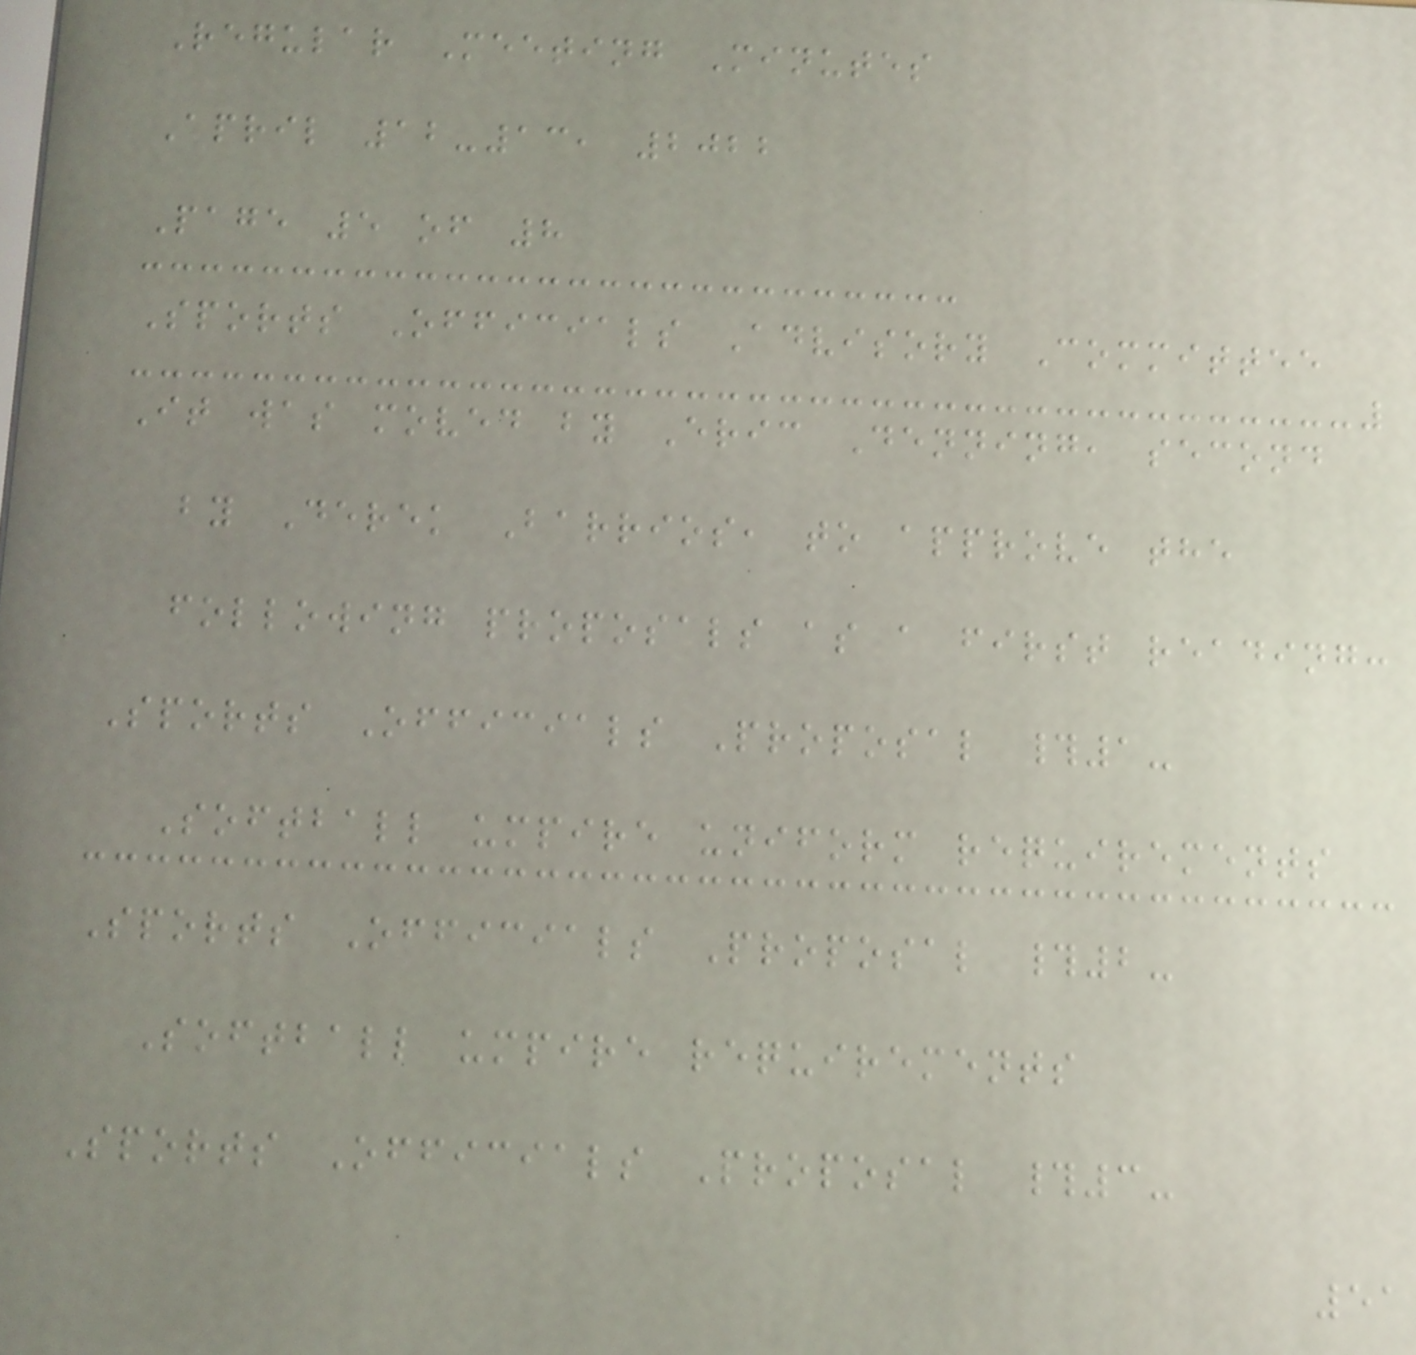Regular Meeting Minutes
April 12-13, 2022
Page 5 of 8
Sports Officials Advisory Committee
It was moved by Eric Denning, second
by Derek Barrios, to approve the
following proposals as a first reading:
Sports Officials Proposal #1-
Softball umpire uniform requirements
Sports Officials Proposal #2-
Softball umpire requirements
Sports Officials Proposal #3-
51
